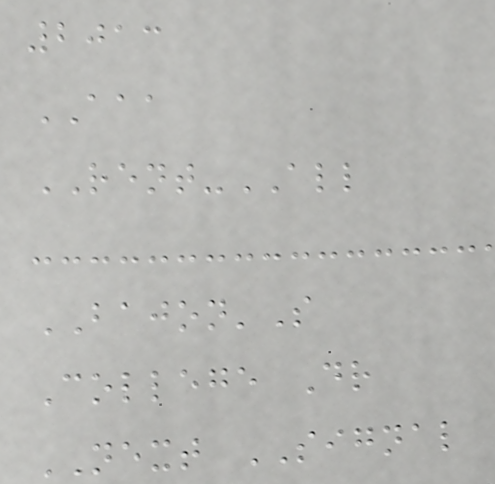2013
AAA
RENT-ALL
BAJON'S
College Dr
NEXT SIGNAL
